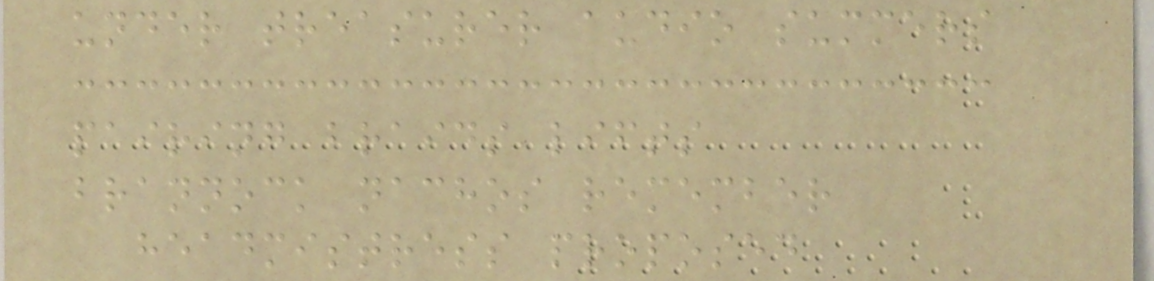under treasurer audio summers
pairing braids lifts
brannock nachos remember
headmistress proposed
